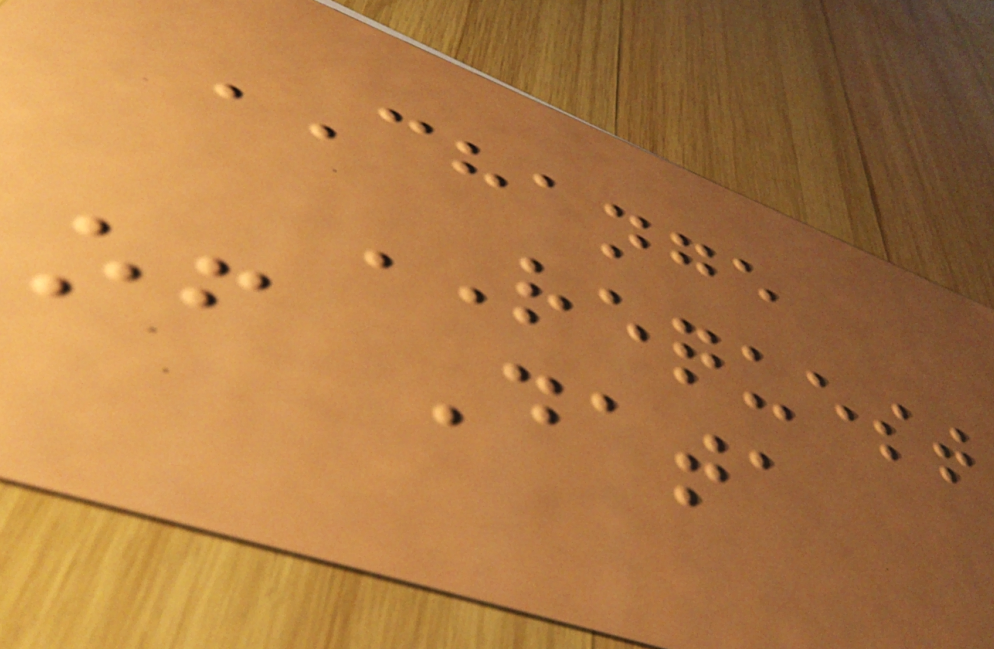CHANGE
REQUEST
of Data
